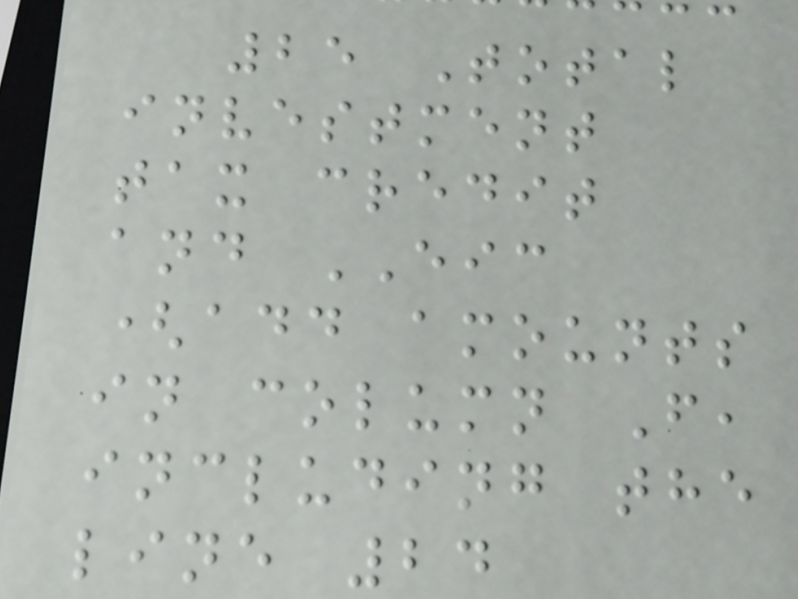25 Total
investment
tax credit
and EIC
(add amounts
in column F,
including the
line 24
